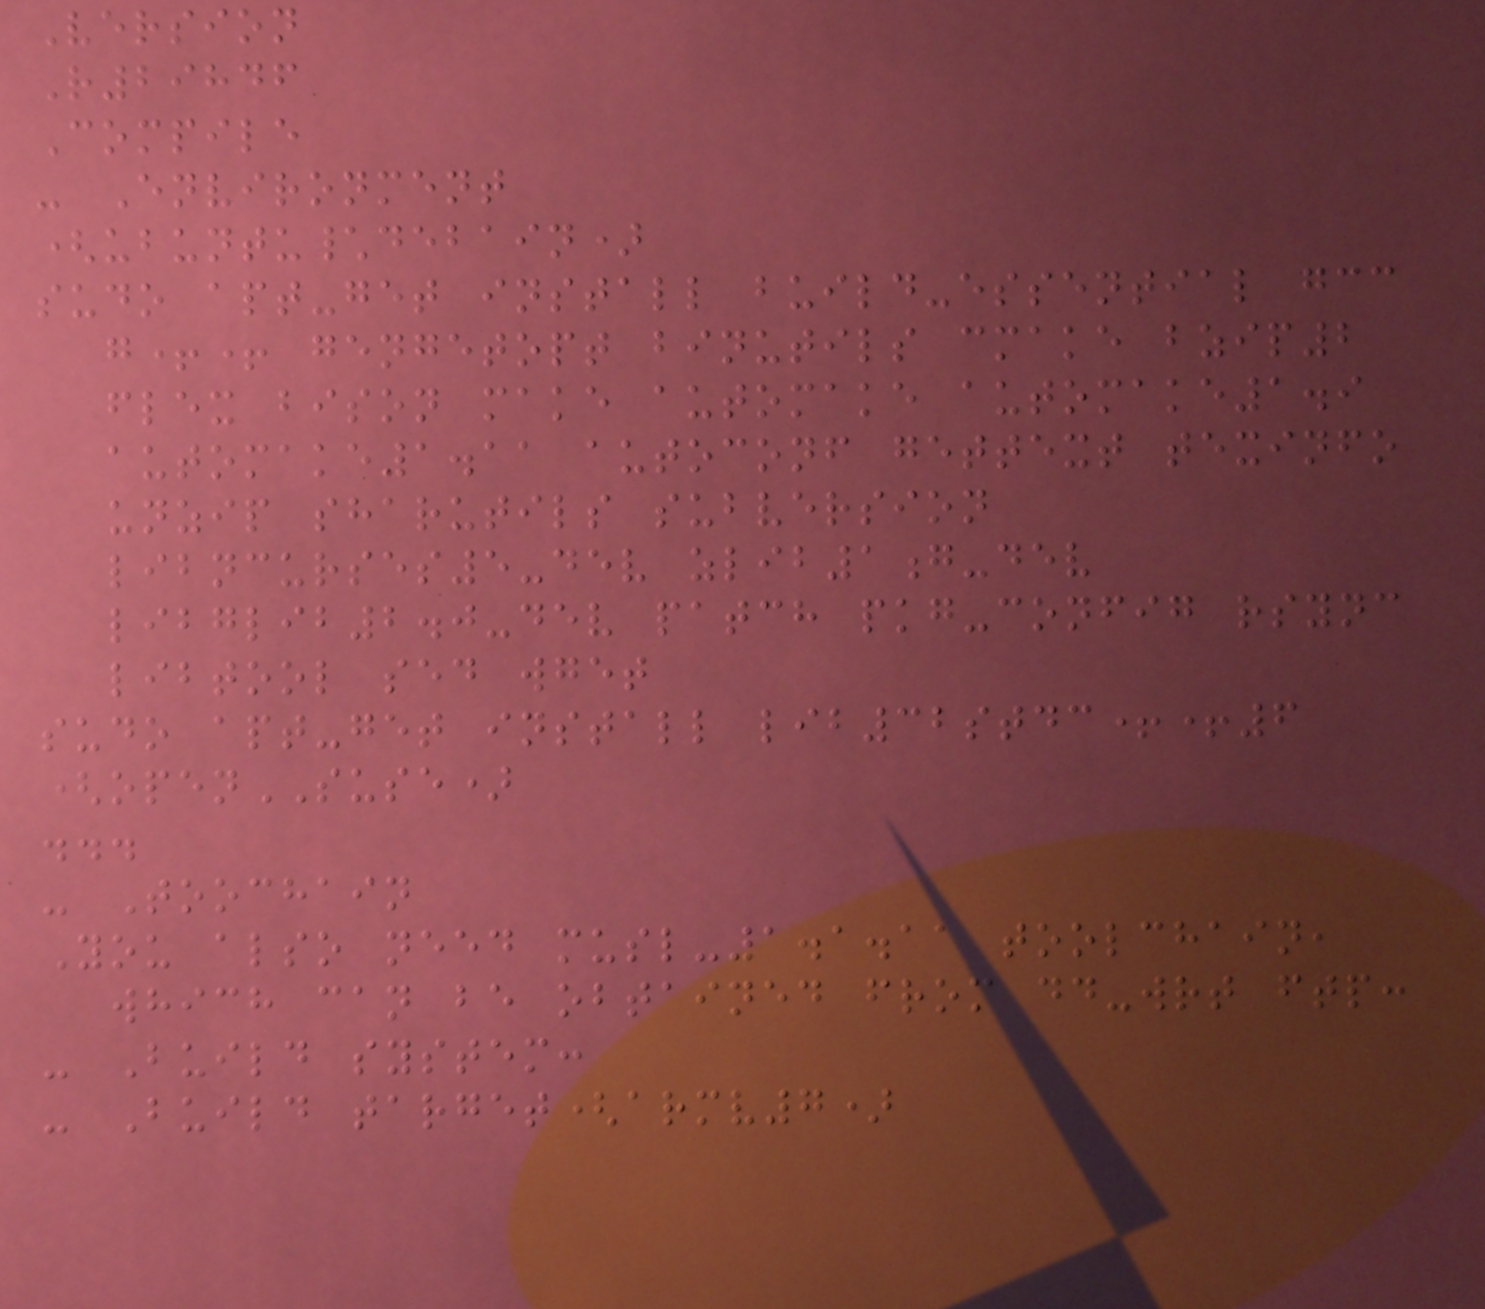Version
R29846
Compile
- Environment
(ubuntu\debain)
sudo apt-get install build-essential gcc
g++ gengetopt binutils cmake bzip2
flex bison make automake automake1.9
automake1.11 autoconf gettext texinfo
unzip sharutils subversion
libncurses5-dev zlib1g-dev
libglib2.0-dev patch pkg-config rsync
libtool sed wget
sudo apt-get install lib32stdc++6
(openSUSE)
...
- Toochain
You also need musl-1.1.11 toolchain,
which can be obtained from dd-wrt ftp:
- Build system:
- Build target(armv7)
